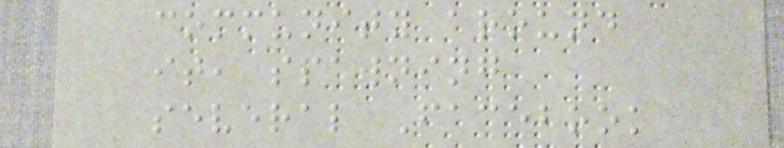community around
it, spawning
several Facebook
